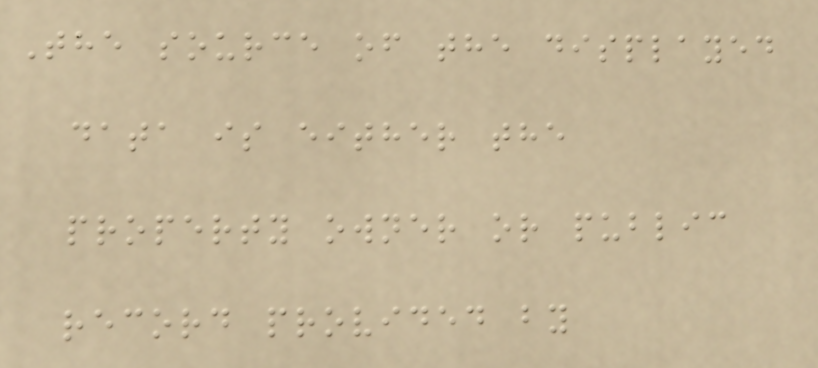The source of the displayed
data is either the
property owner or public
record provided by
